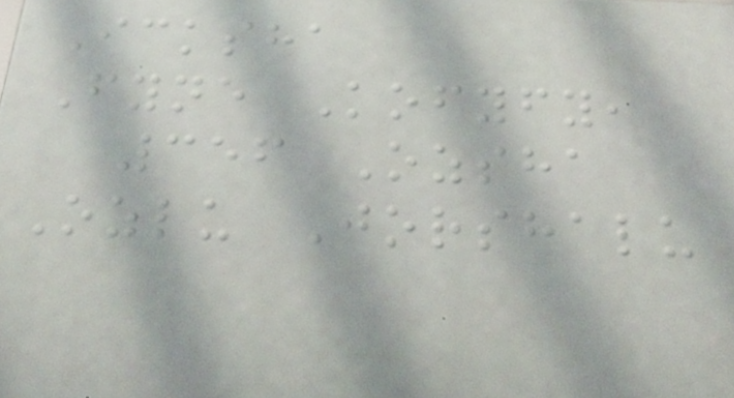Icksha
Fyne Kofyfy,
356 Ozsha
Ozlu Jorshalu
